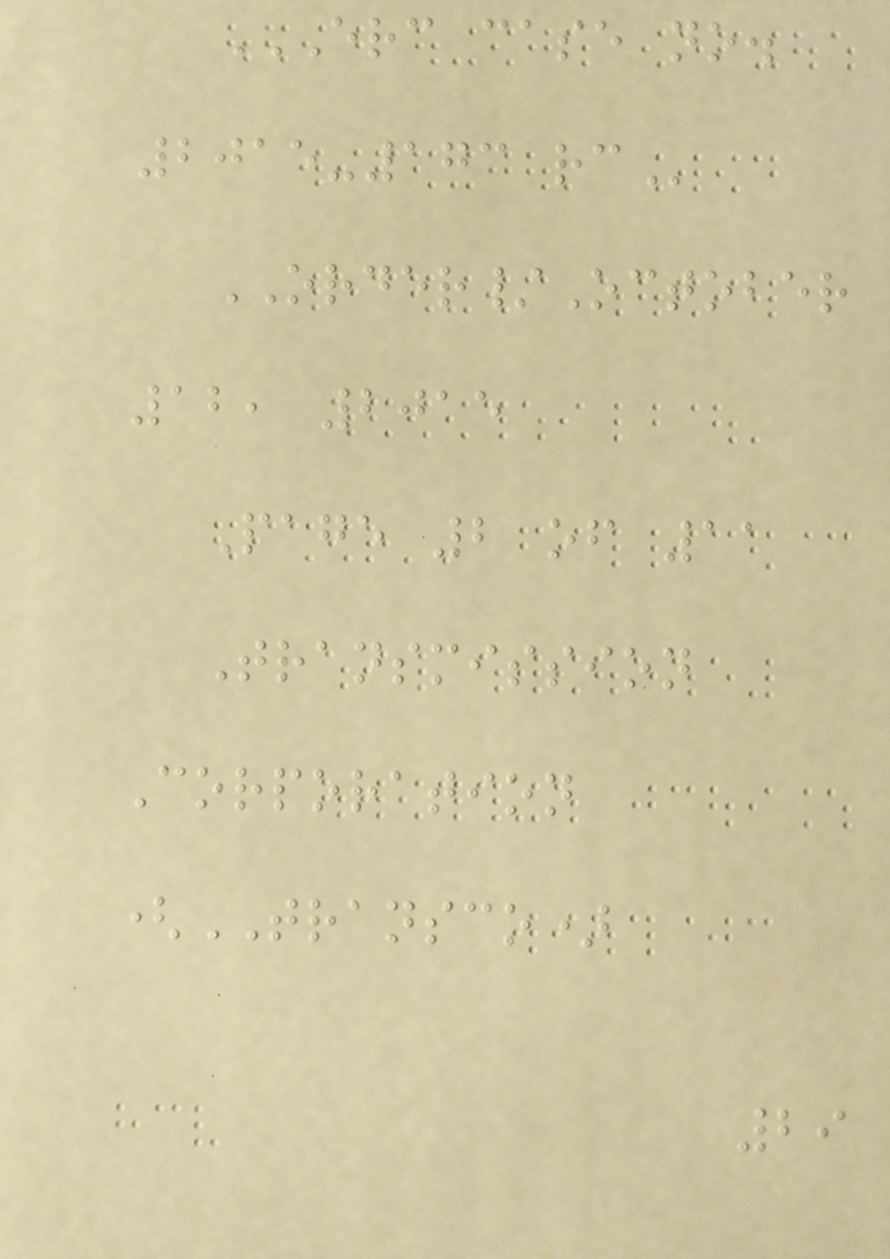ERC CASE NO.
2015-173 RC
ORDER/October
12, 2015
Page 2 of 11
Transmission
Corporation
(TRANSCO)
29
